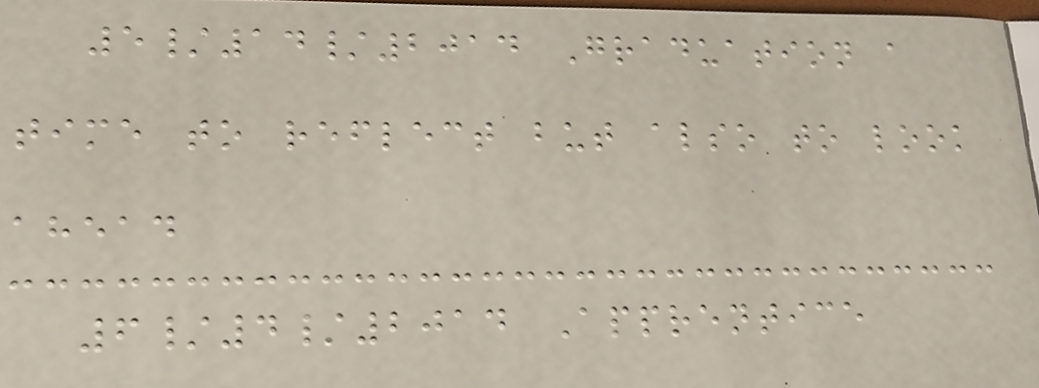5/14/2014 Graduation a
time to reflect but also to look
ahead
6/4/2014 Apprentice
